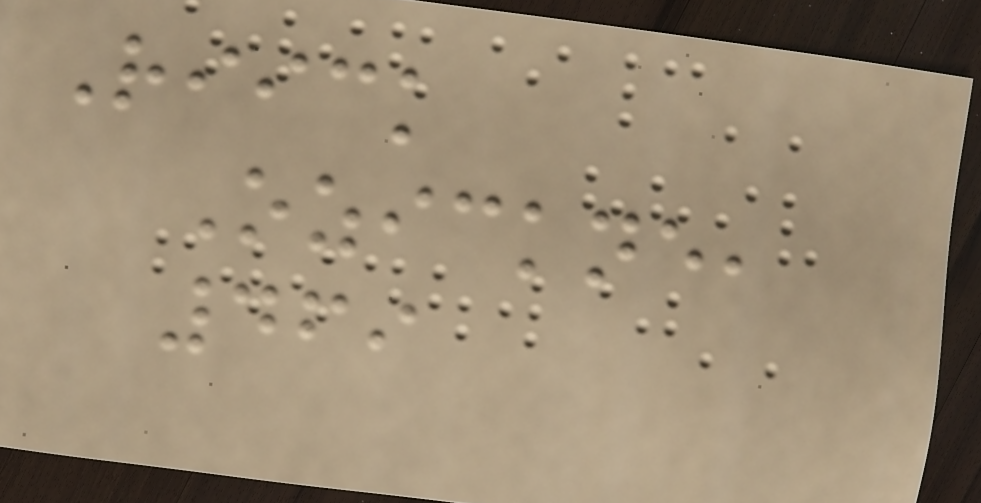Riick
Ozickne,
469
